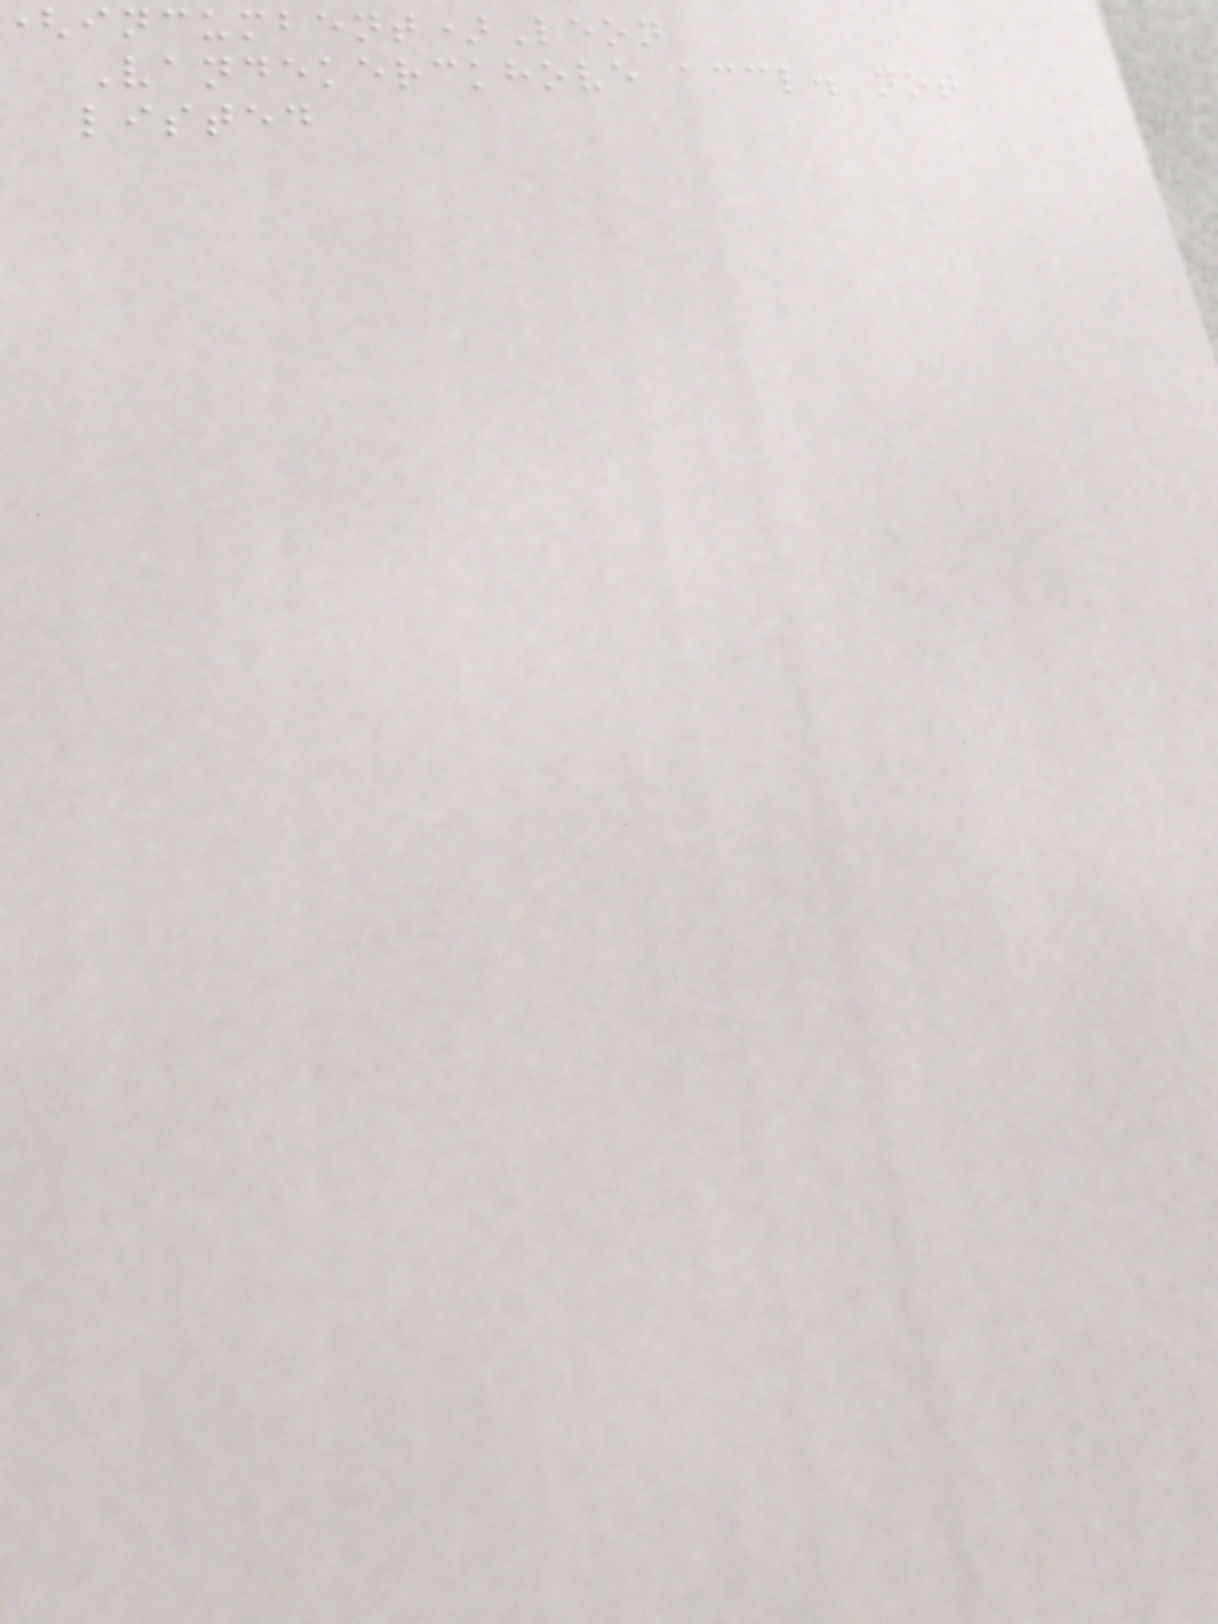incumbent)Leon
Vandekerckhove accl. not
listed
